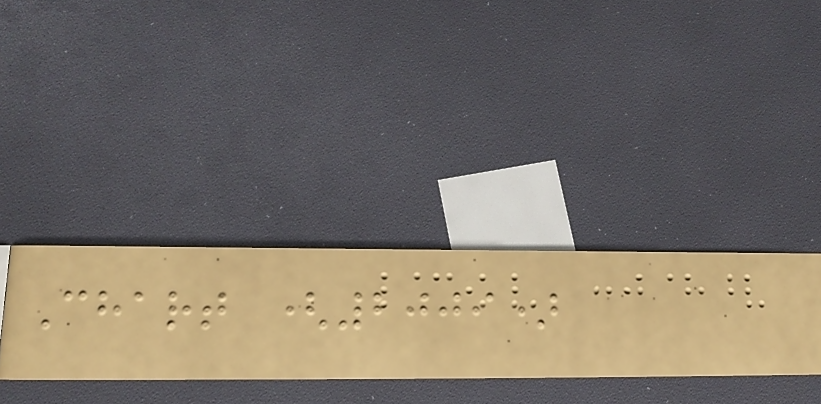Chart (2009)
